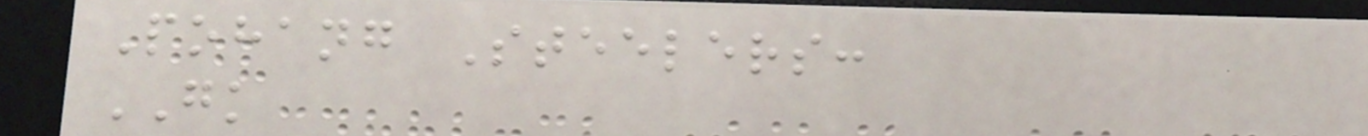Pohang Steelers:
GK
